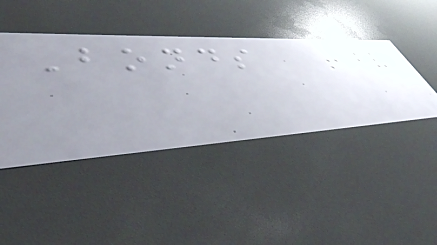Bonds
